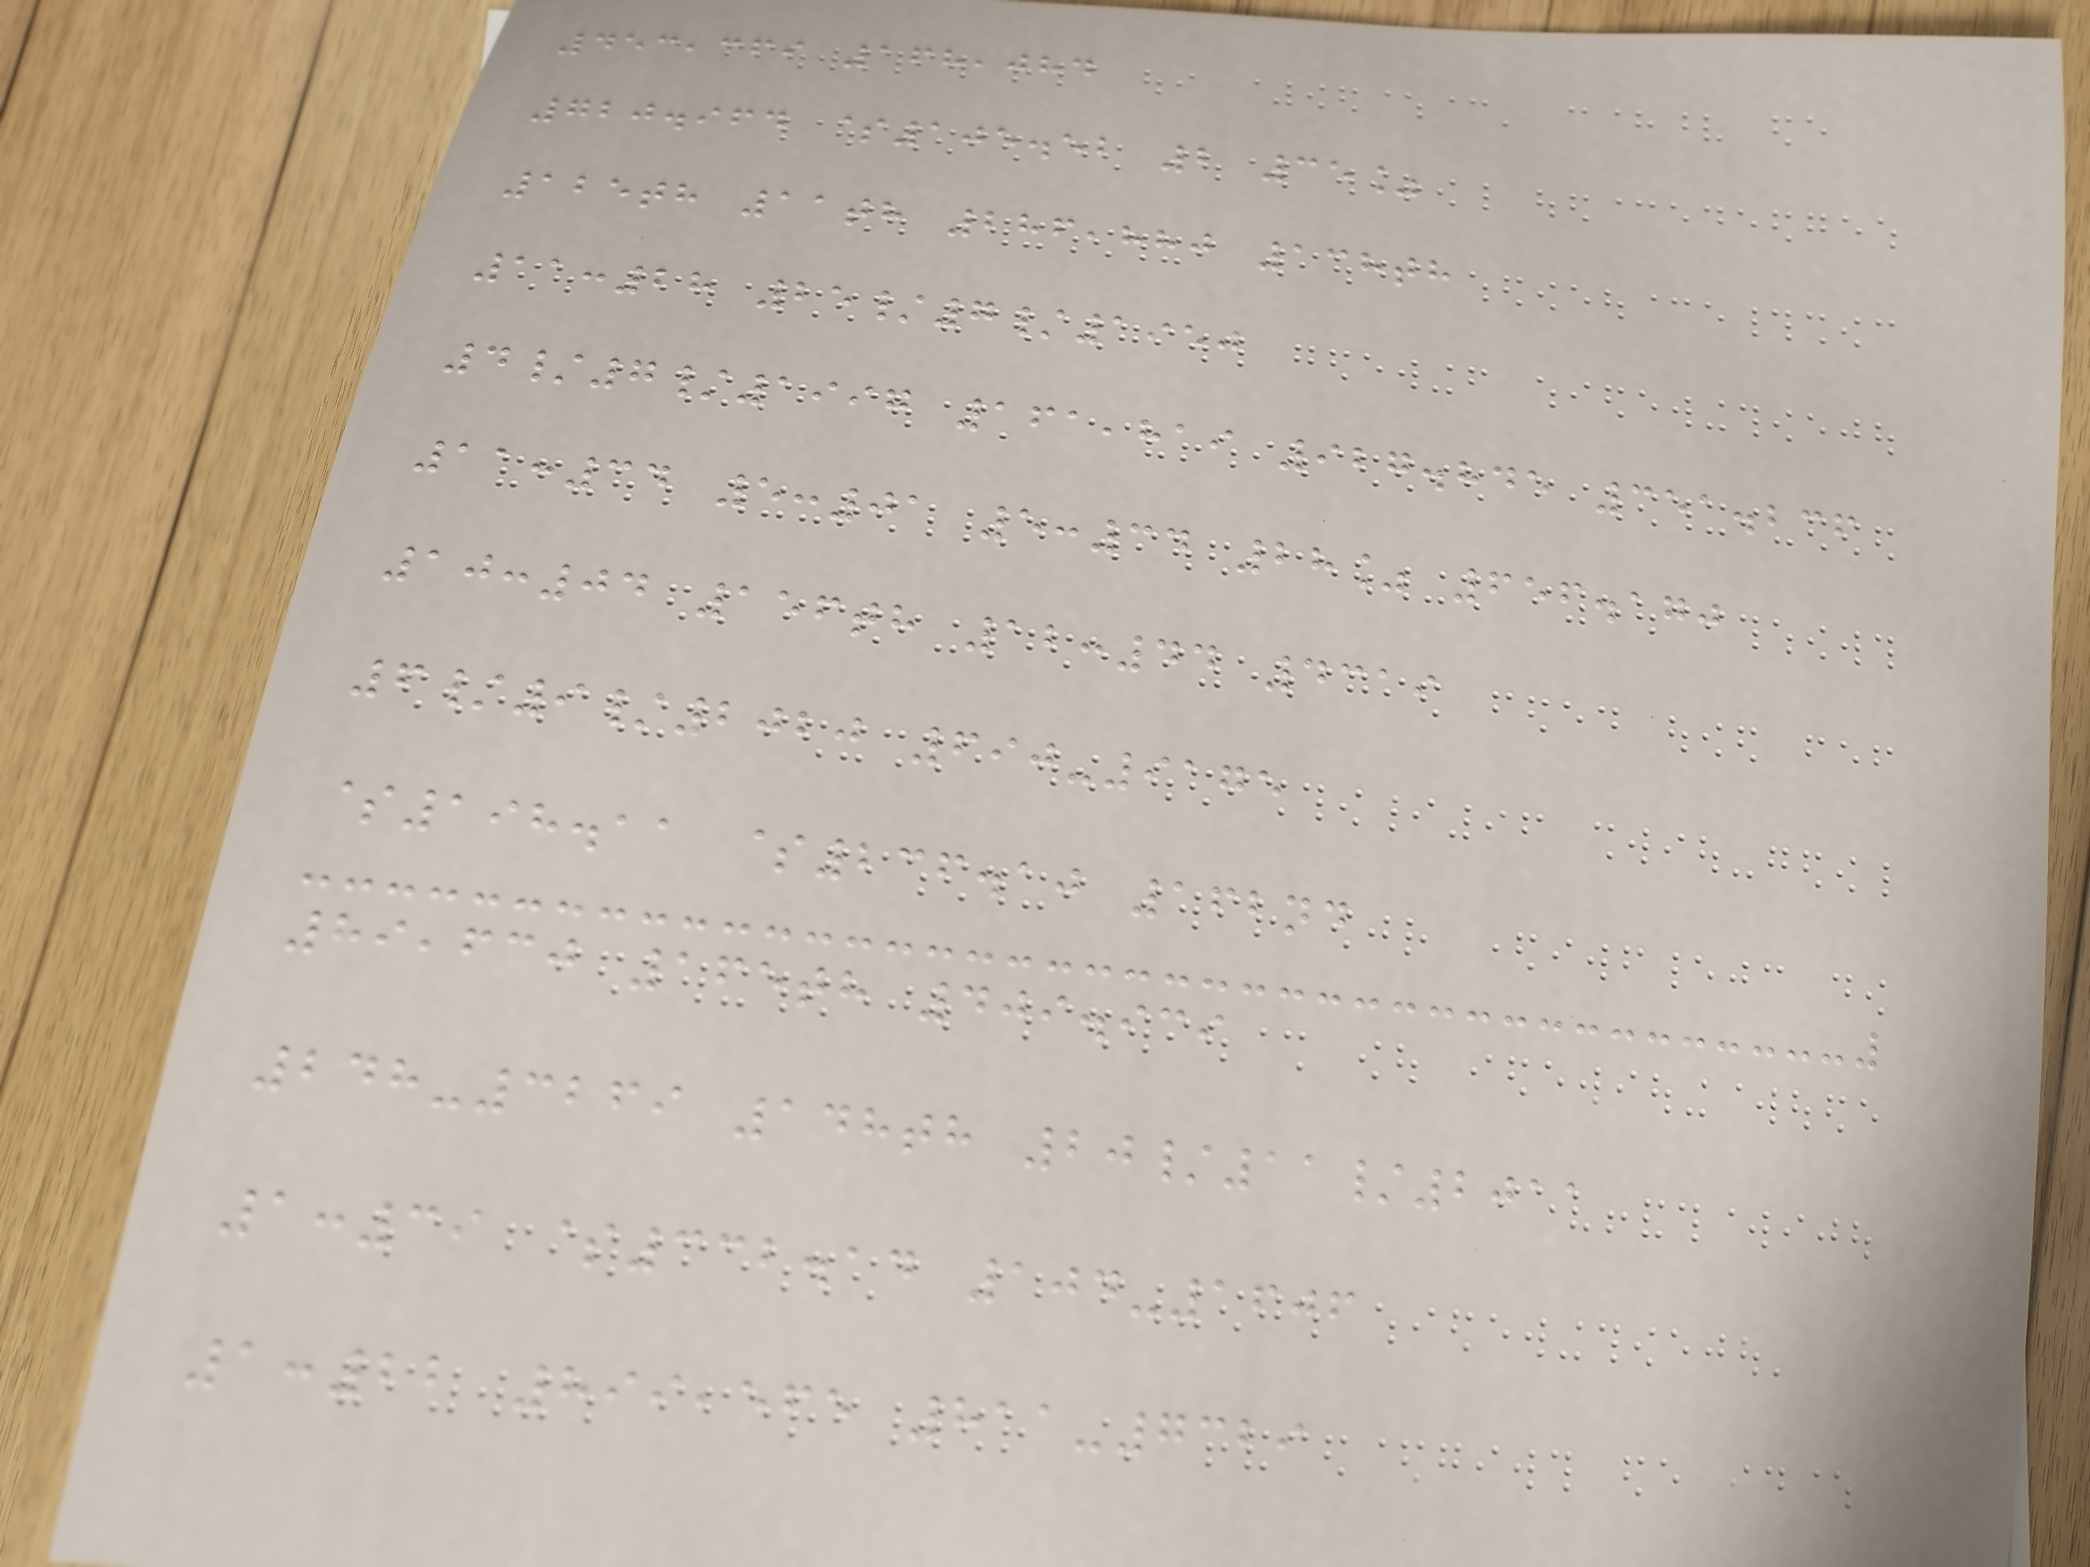453,369 168,084
720.964 $105.52 2 35%
125th 11th 286,880 138th
11:28 25/7/1950
4/7/1997 161,819 927.845 351.236
11:34 5:01 5:34 28% 656.170
10:04 156th 12:44 4319
6/9/2020 690-9175
$198.11 $236.10 162nd
89,630 165th 409.939
248-3269 148th 20/11/2011
1:39 $332.14 104-1606
1:22 899,565 811-7329
